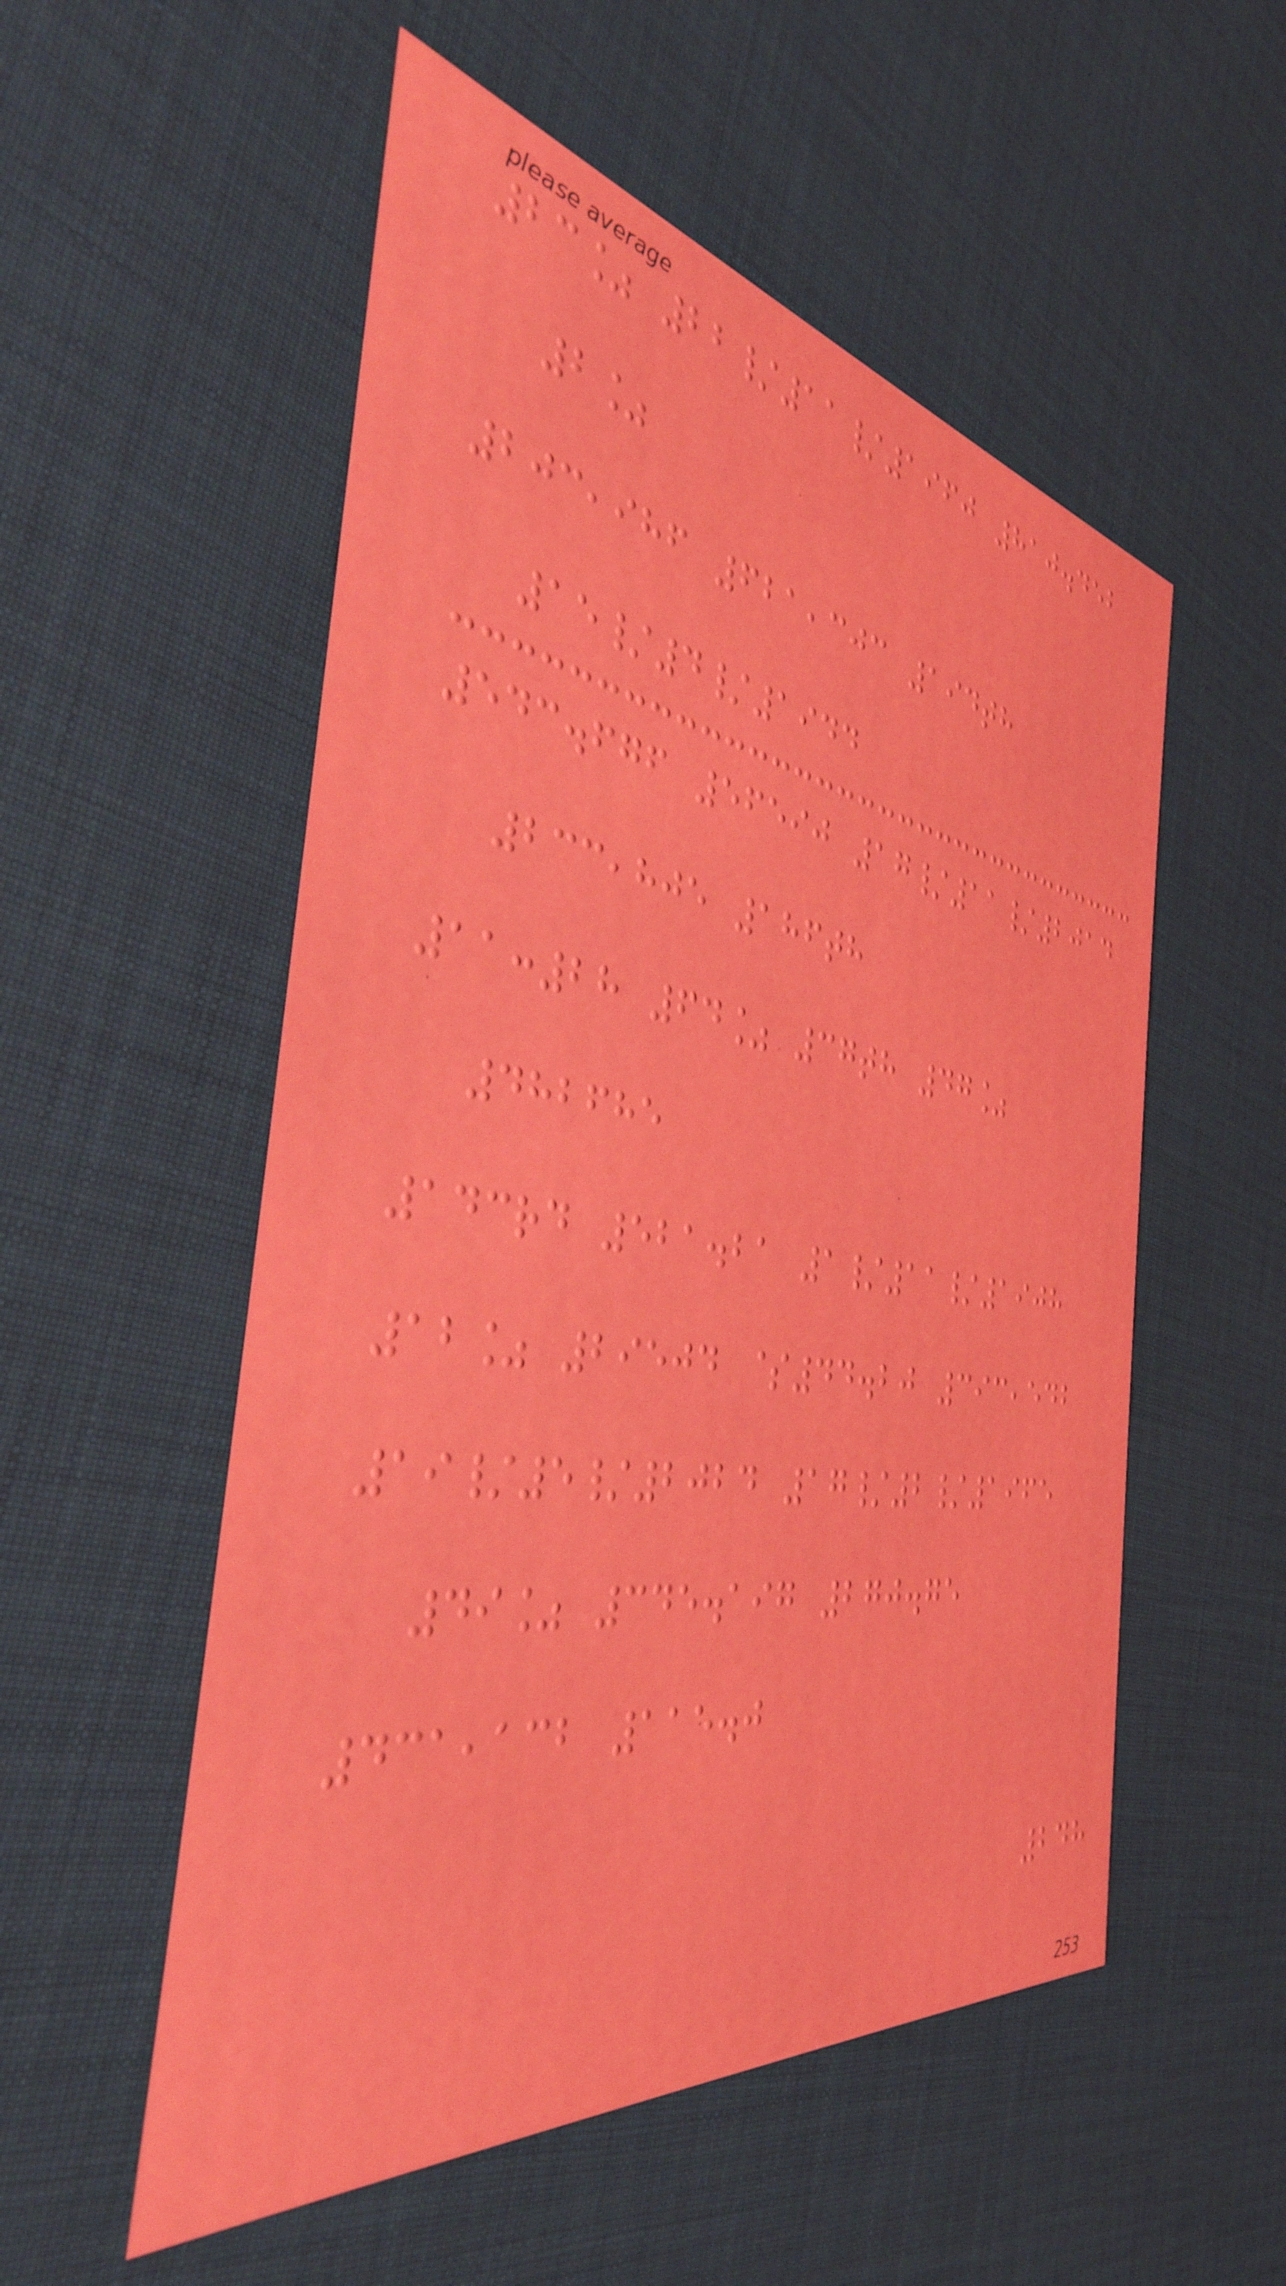23% 22/11/1960 810.452
2%
203,986 621,303 194th
15/4/1944
543.676 56590 17/11/2014
233,805 186th
11:28 64% 37th 47%
482685
143rd 521.21 1/11/1908
12% 29504 $44.20 393,542
19/5/2024 17/2/1965
49% 345.197 270.75
431,132 115.0
248
